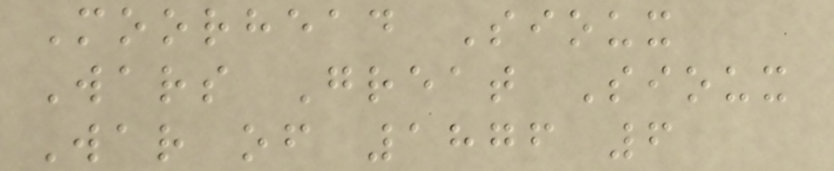Moorhead Sioux
Wars Great Sioux
War of 1876 6
